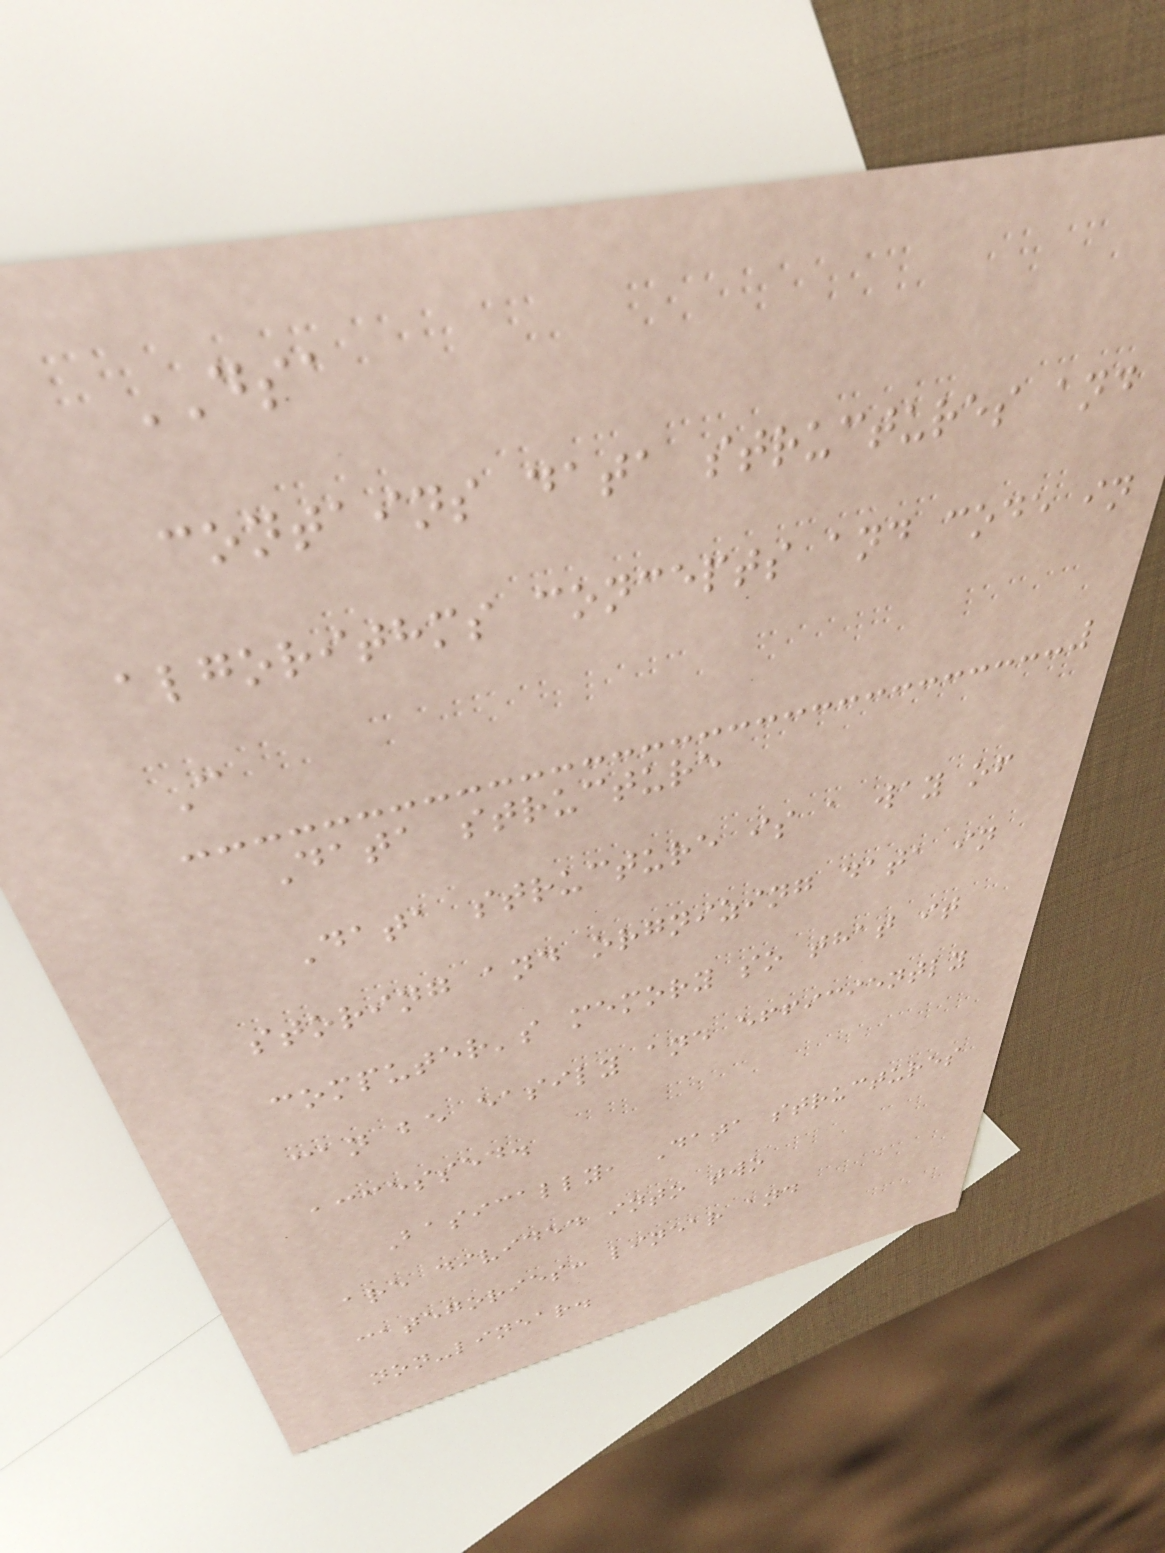DSA
contains data structures and
algorithms concepts and code in
C
Data structure
Data structure is a way of
storing and orgnizing data in
computer's memory so that it
can be easily and efficiently
accessed.
Basically, Data structures
are divided into two
categories: linear and
non-linear.
